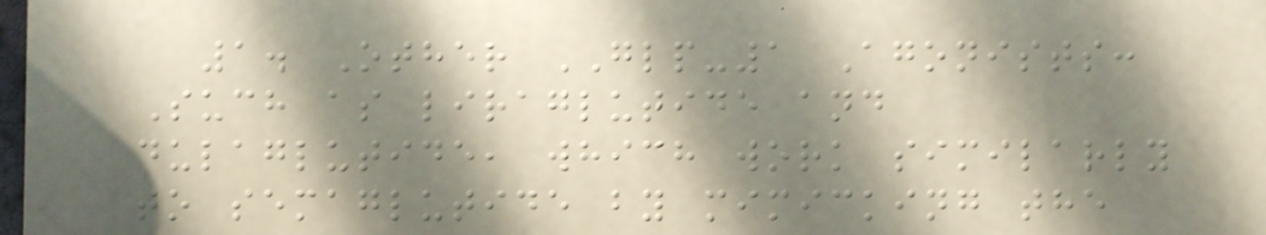1. Other GLP-1 Agonists:
Such as liraglutide and
dulaglutide, which work similarly
to semaglutide by mimicking the
